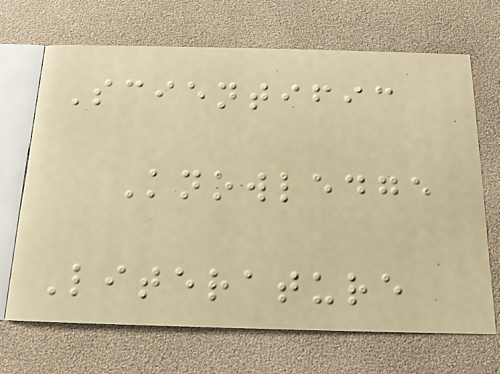Scientific
Knowledge
Literature
